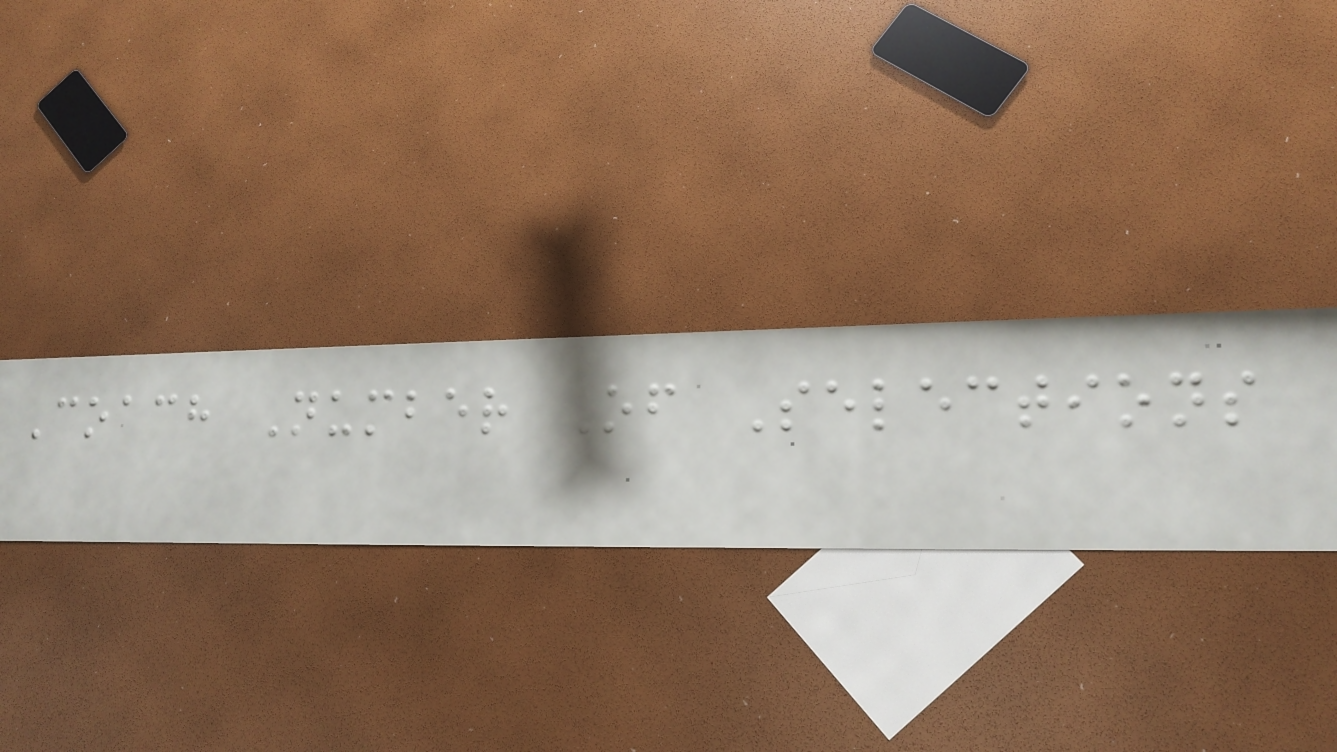Coach Number Of Selections
